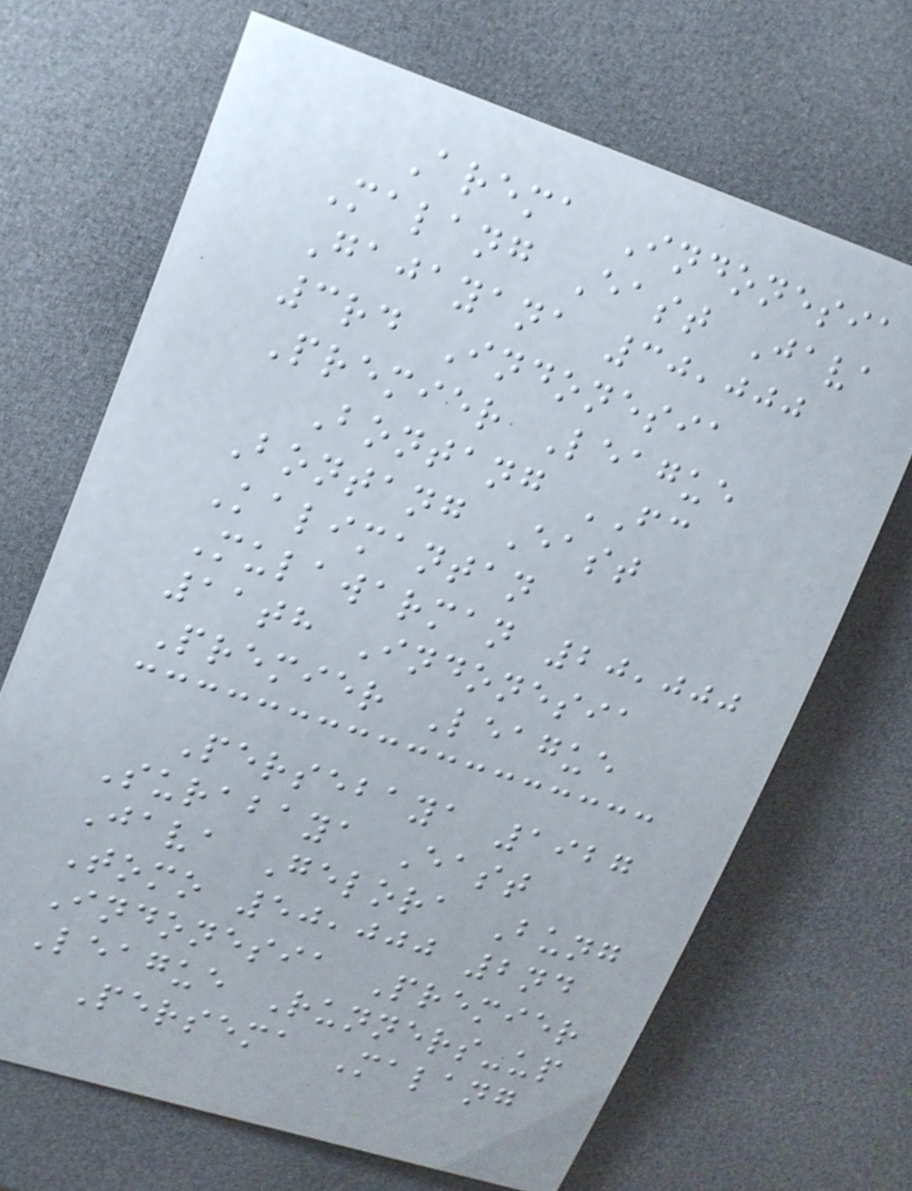Arema Indonesia
Malang East Java
Gajayana 30,000
3rd Indonesia
Premier League
Bontang FC
Bontang East
Kalimantan
Mulawarman 20,000
11th Indonesia
Premier League
Persebaya 1927
Surabaya East
Java Gelora Bung
Tomo 50,000 2nd
Indonesia Premier
League Runners-up
Persema Malang
